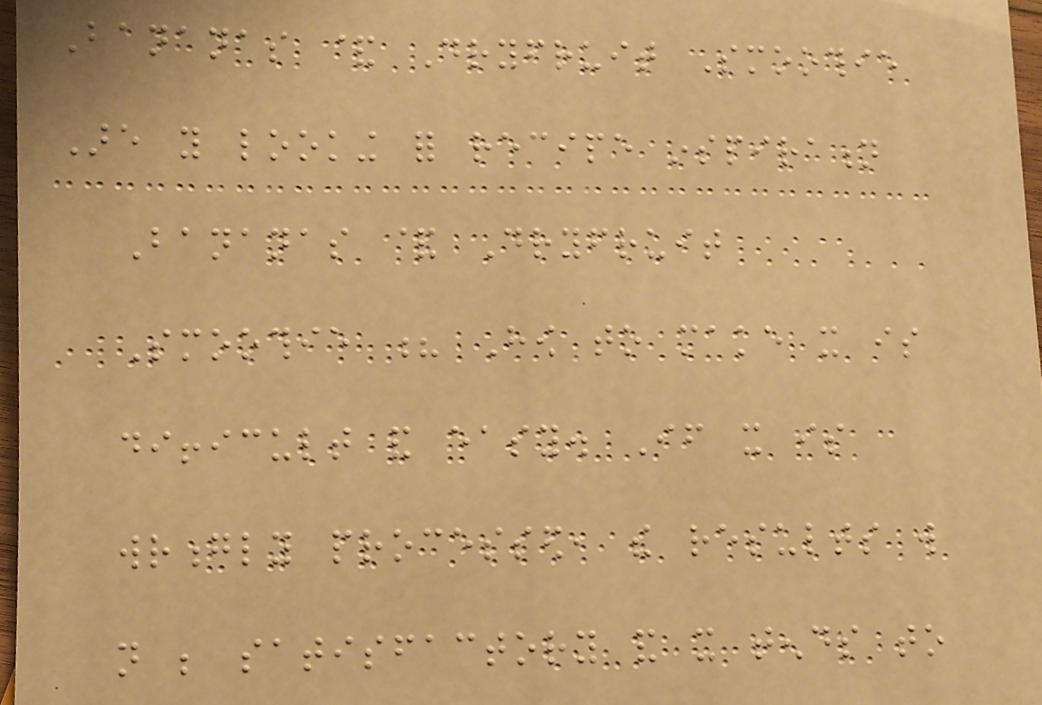Bananas & Dryfruit Smoothie
Are you looking for recipe inspiration
Bananas & Dryfruit
Smoothie ? How to make it is
difficult and easy. If it is
wrongly processed, the results will
not be satisfactory and it tends to
